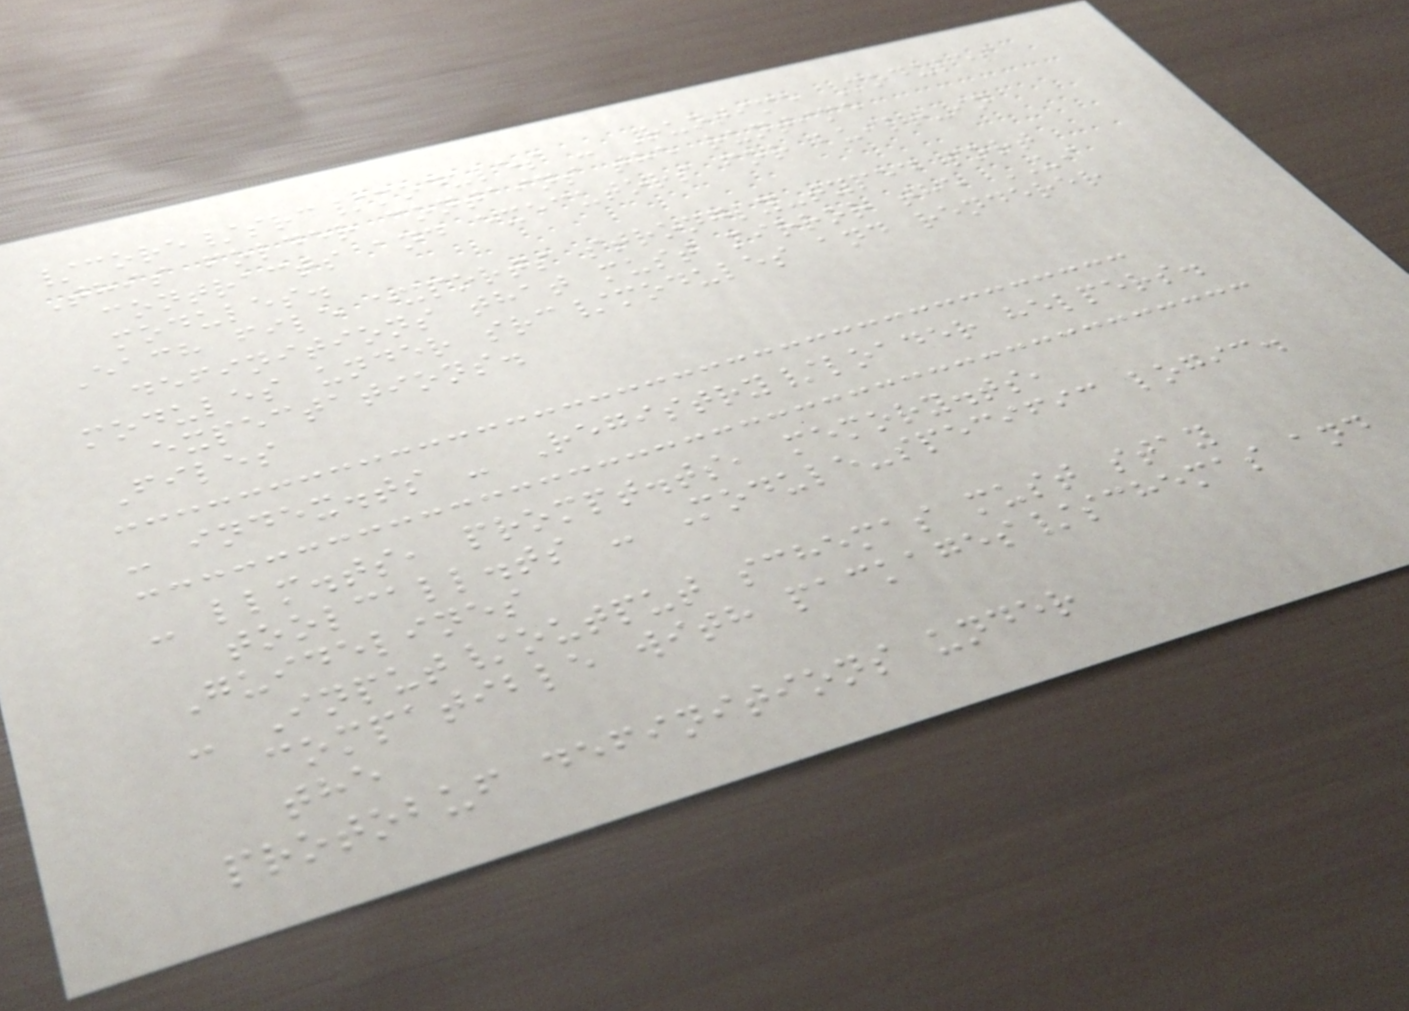/core/src/modules - Runtime Modules
This folder contains the runtime
contracts and executors for built-in
modules.
Each file exports strongly-typed port
definitions that must mirror the UI
modules under src/modules and renderer
expectations.
Files
- index.ts - Registry/loader helpers.
- llm.ts, prompt.ts, memory.ts,
toolcall.ts - Module-specific logic.
Guidelines
- Input/output schemas must stay
compatible with packages/schemas and
the
protobuf definitions under
